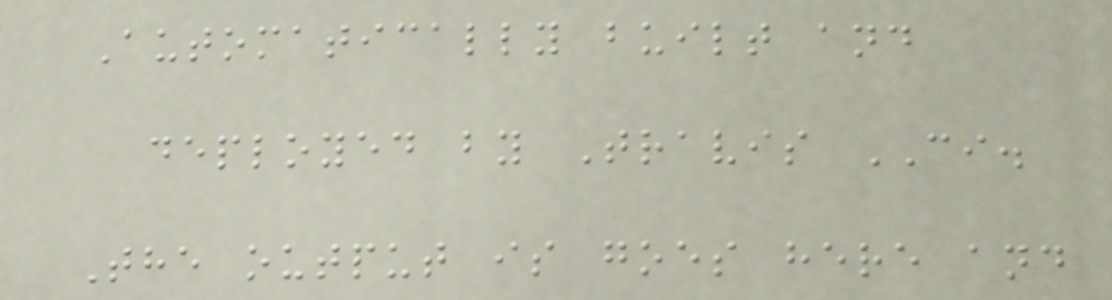Automatically built and
deployed by Travis CI.
The output is goes here and
